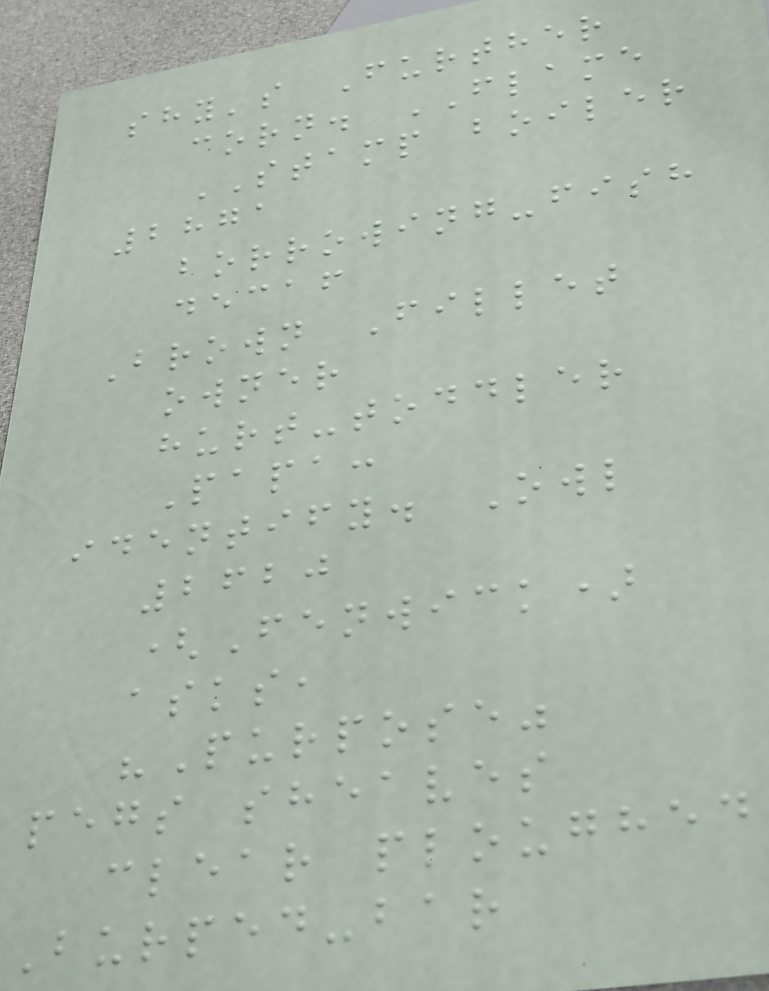shy's Further
corn. FLAME
STAMP boiler
2871
borrowing-fish
decaf
Brown Fillet
owner
hurt-toddler
Papa:
identify. Owl
2620
(Fenwick)
asks,
"Purpose"
pegs sheaves
clear ploughed
Burped-bar
